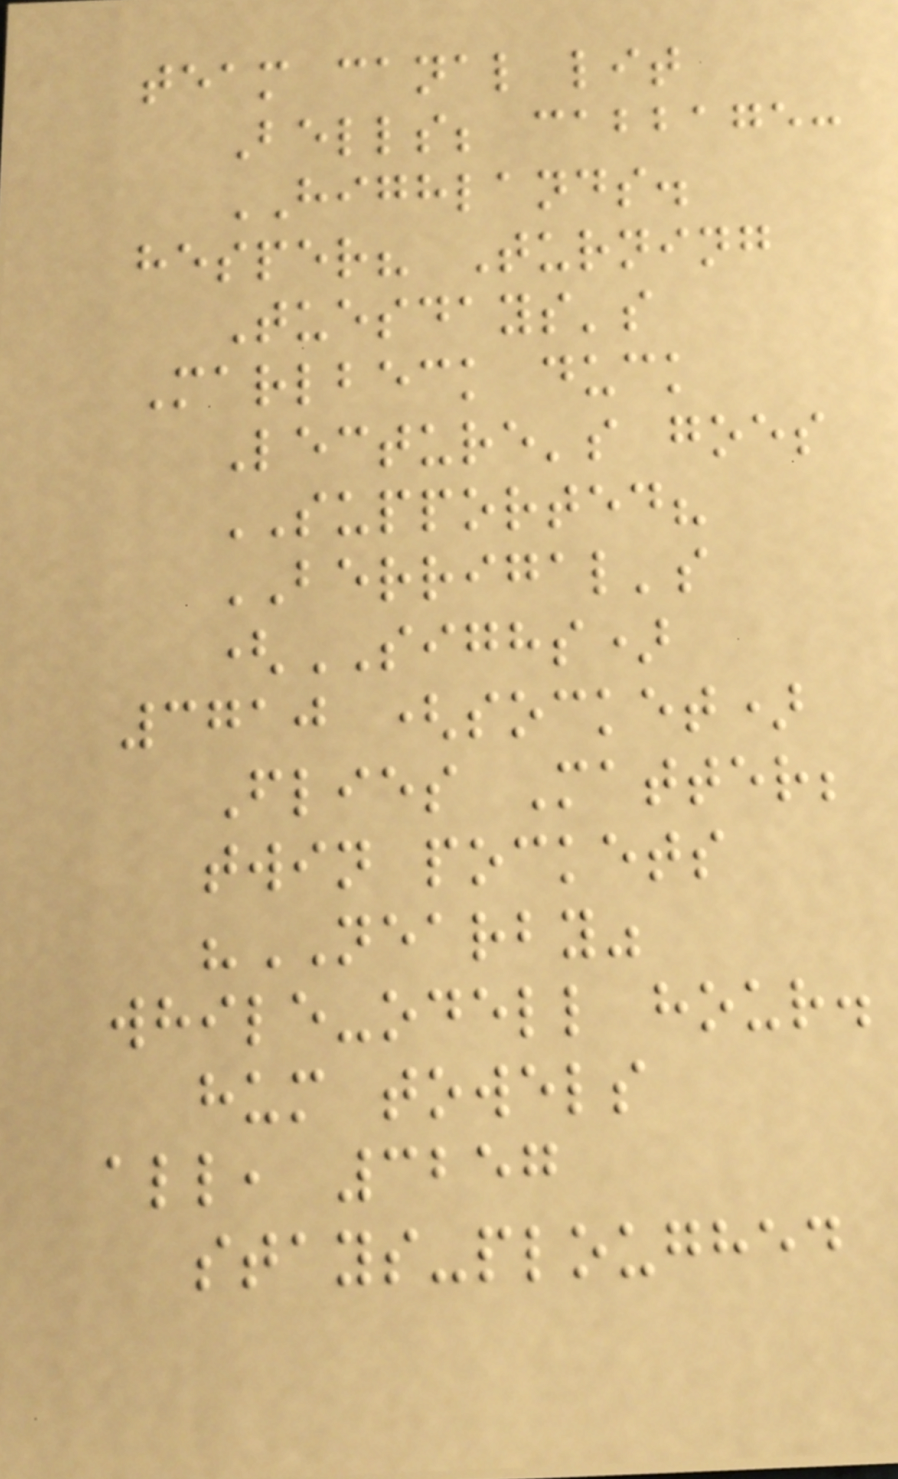team canal lit
Bells; cabbage:
HIGHLANDS.
hesper? Turning
Tuesdays's
Marlbeck duck
Lecture's goes
SUPPORTED?
BERRIGAL's
(SIGHS)
3710 (socket)
Flies Matter;
twin pockets
"NEARBY"
while-odell hour.
hum towels
all, 3257
stays-ploughed
